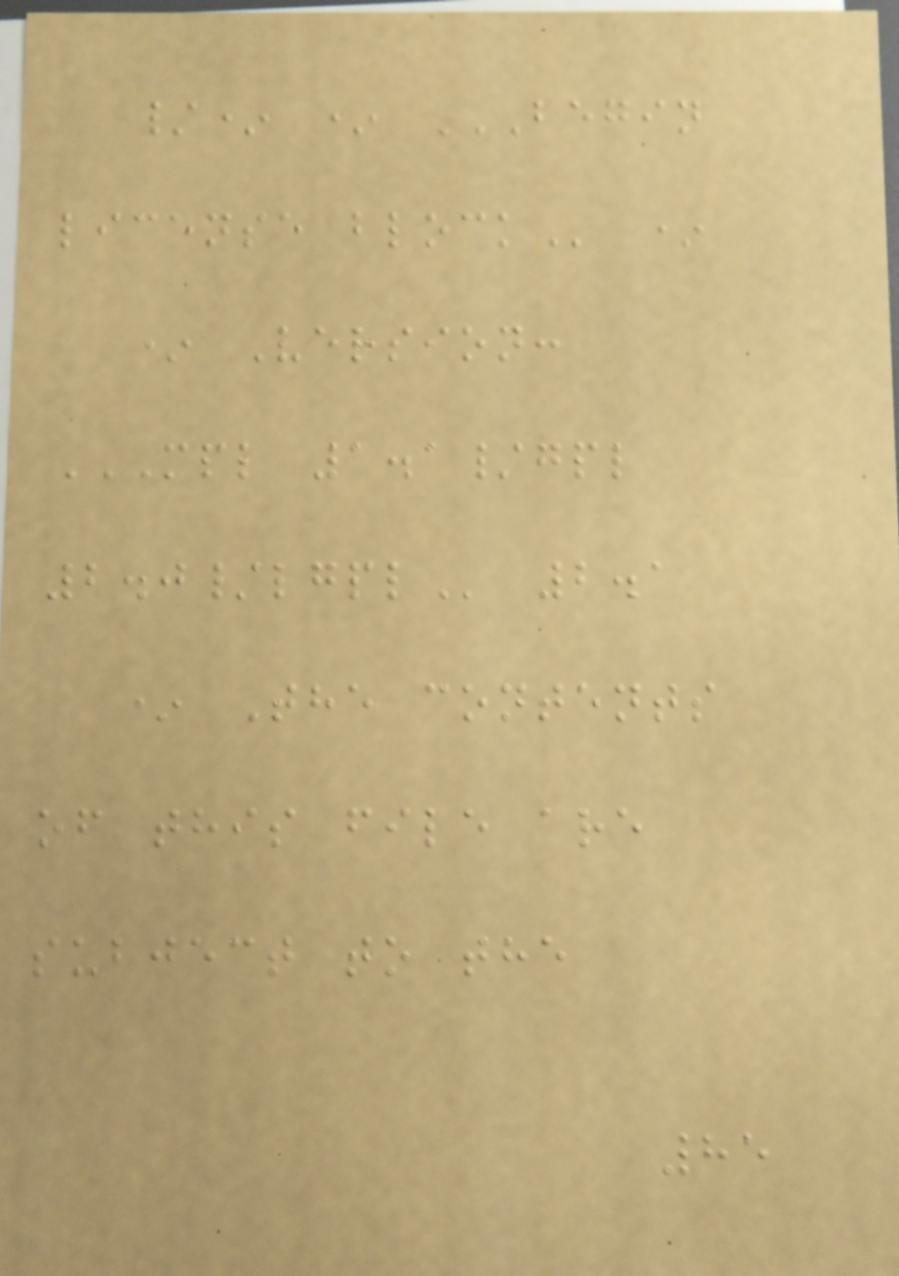/* * BEGIN
LICENSE BLOCK *
* Version:
MPL 1.1/GPL
2.0/LGPL 2.1
* The contents
of this file are
subject to the
85
